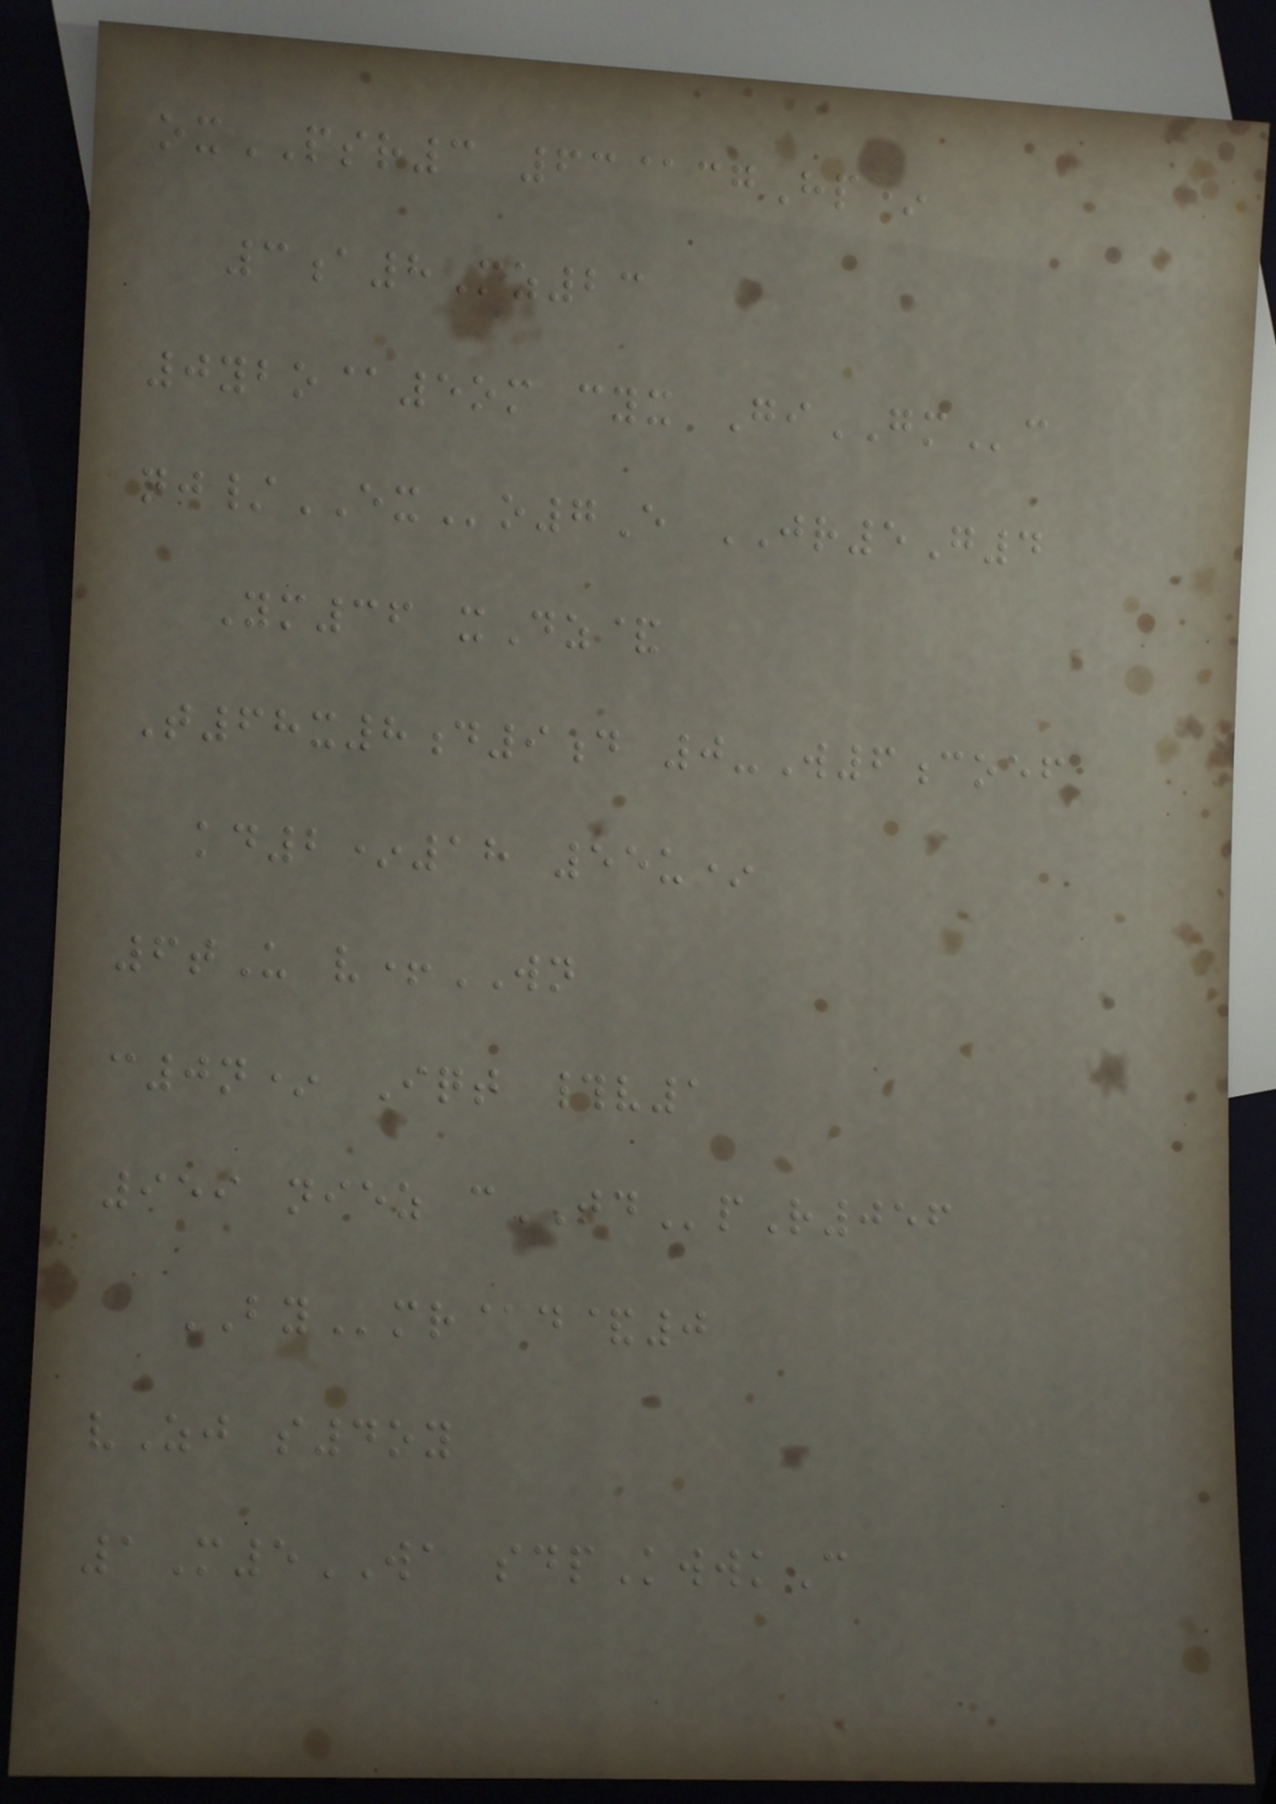oxPSR3 63@cgHp*
3a8Mz23
0ybo@5om cyx GiGMc
nj/EXo7E JR5G4
Ym36 xDz&
T68x8d9d 0-W6coef
kd2*18 55u*
6tU v+WN
c0n* Iqt #v1
959 niez cTDpR056
BYmr@d&0
vZj s4oy
1M5WA sdpKwwkC
